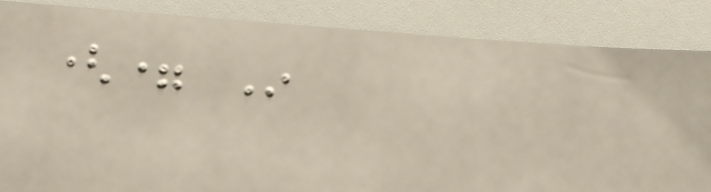(= In
